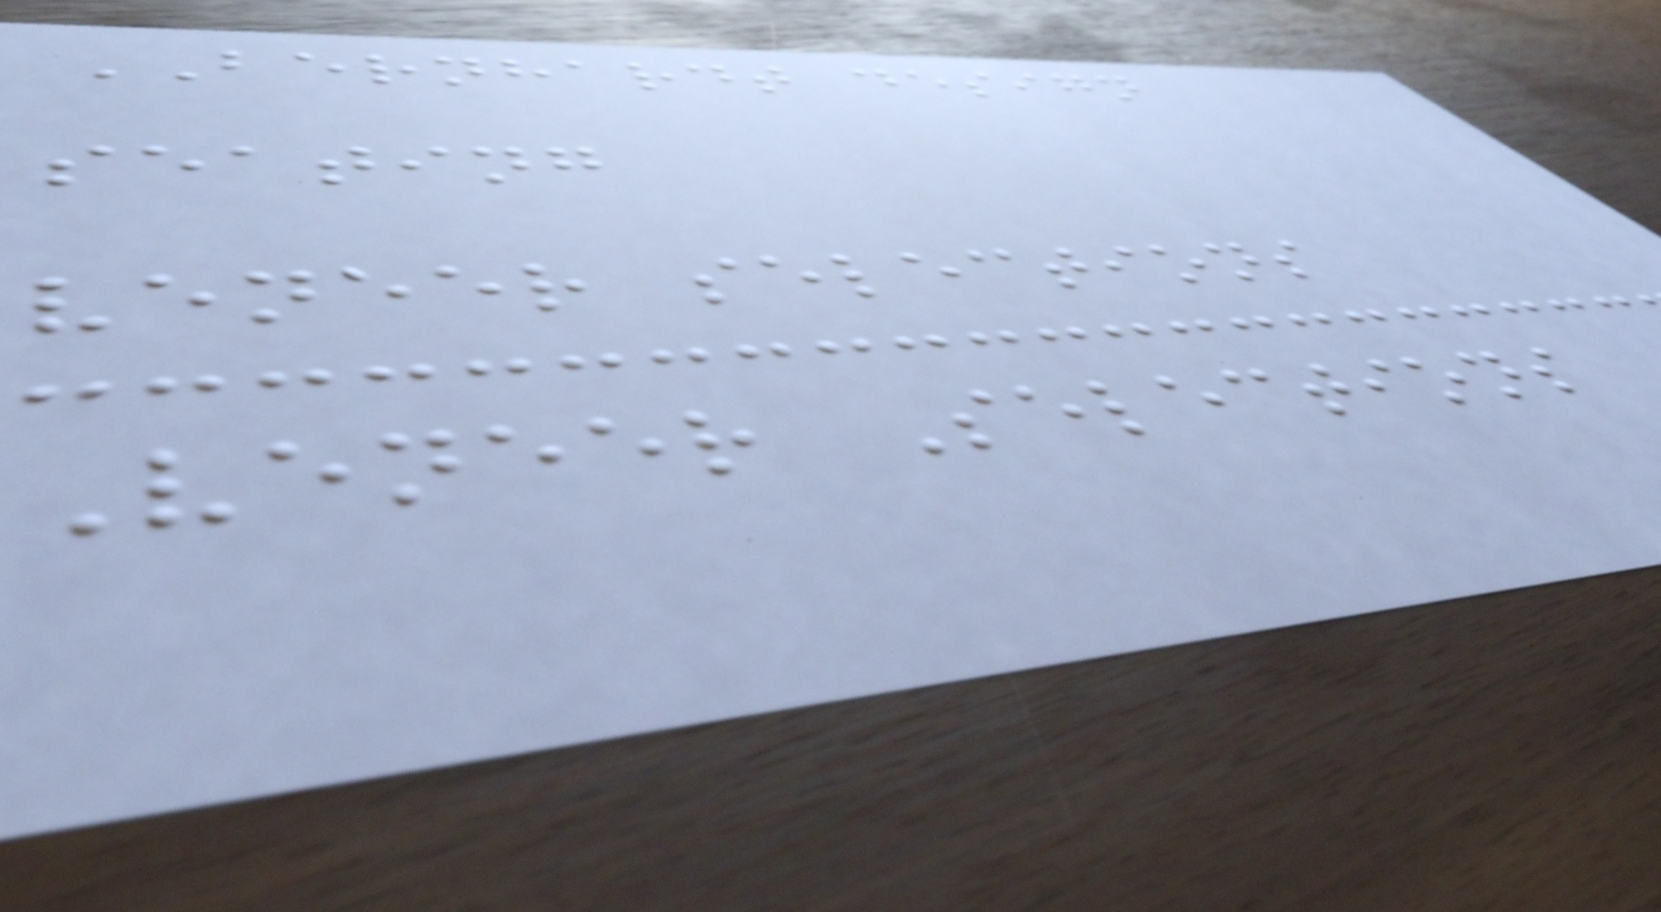BERNHARDT design
seating
veneer selections
Veneer Selections
